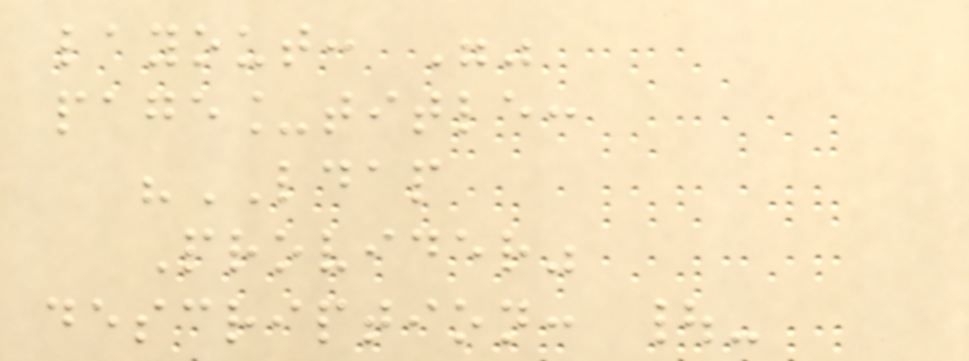layout: ""
page_title:
"LDAP
Provider"
description: |-
